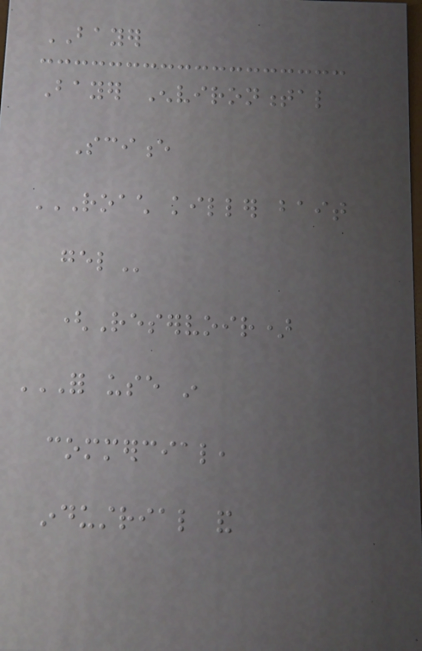BAYER
Bayer Environmental
Science
ROACH KILLER BAIT
GEL
(Reservoir)
FOR USE IN
COMMERCIAL,
INDUSTRIAL AND
